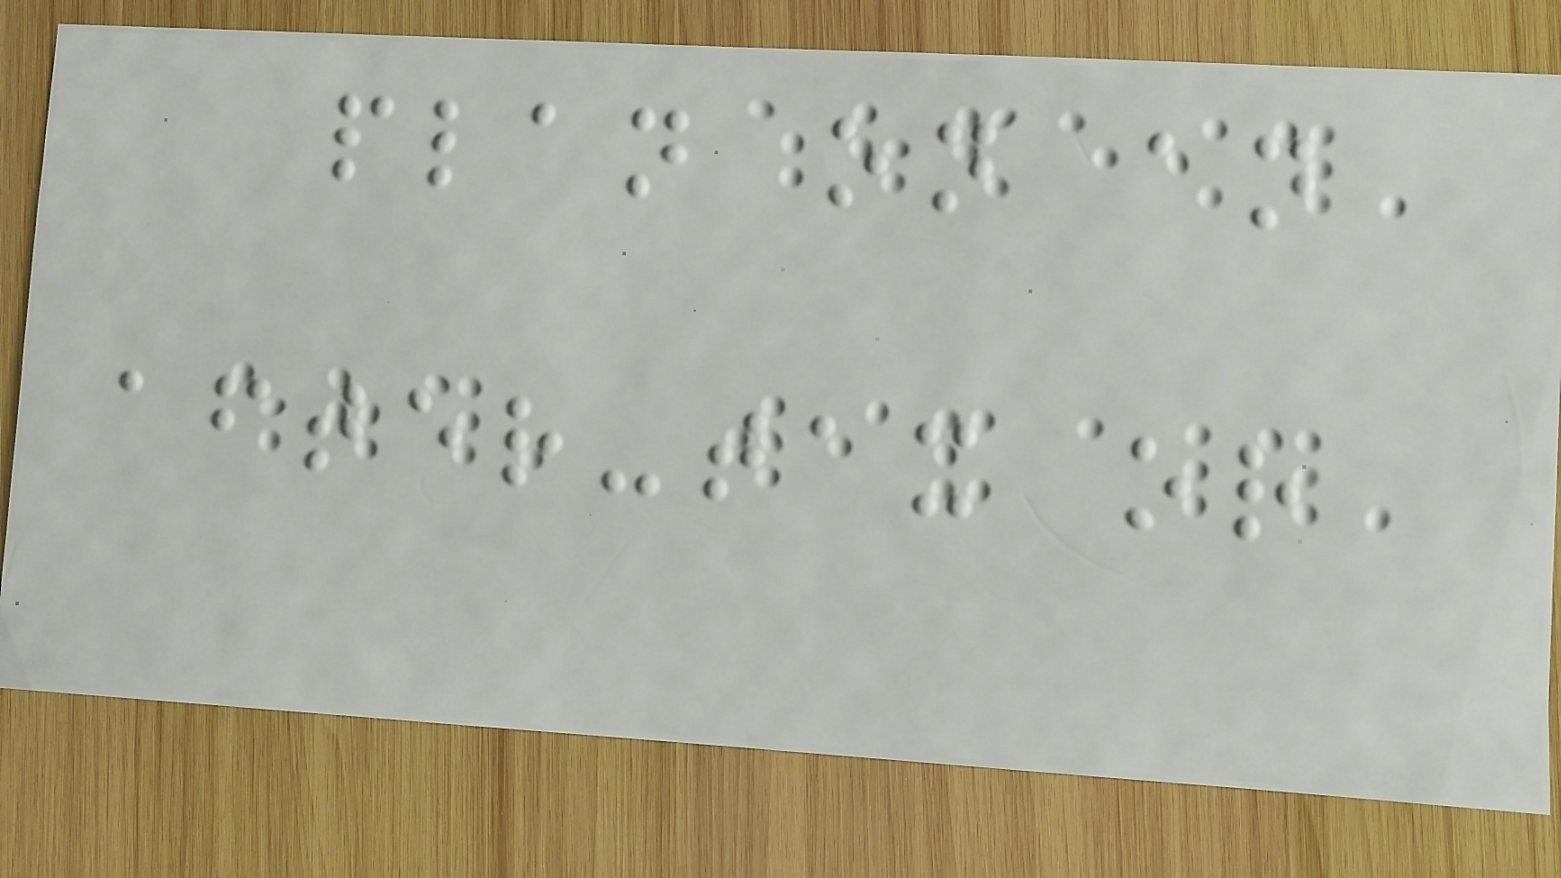plan on an
after-tax or
